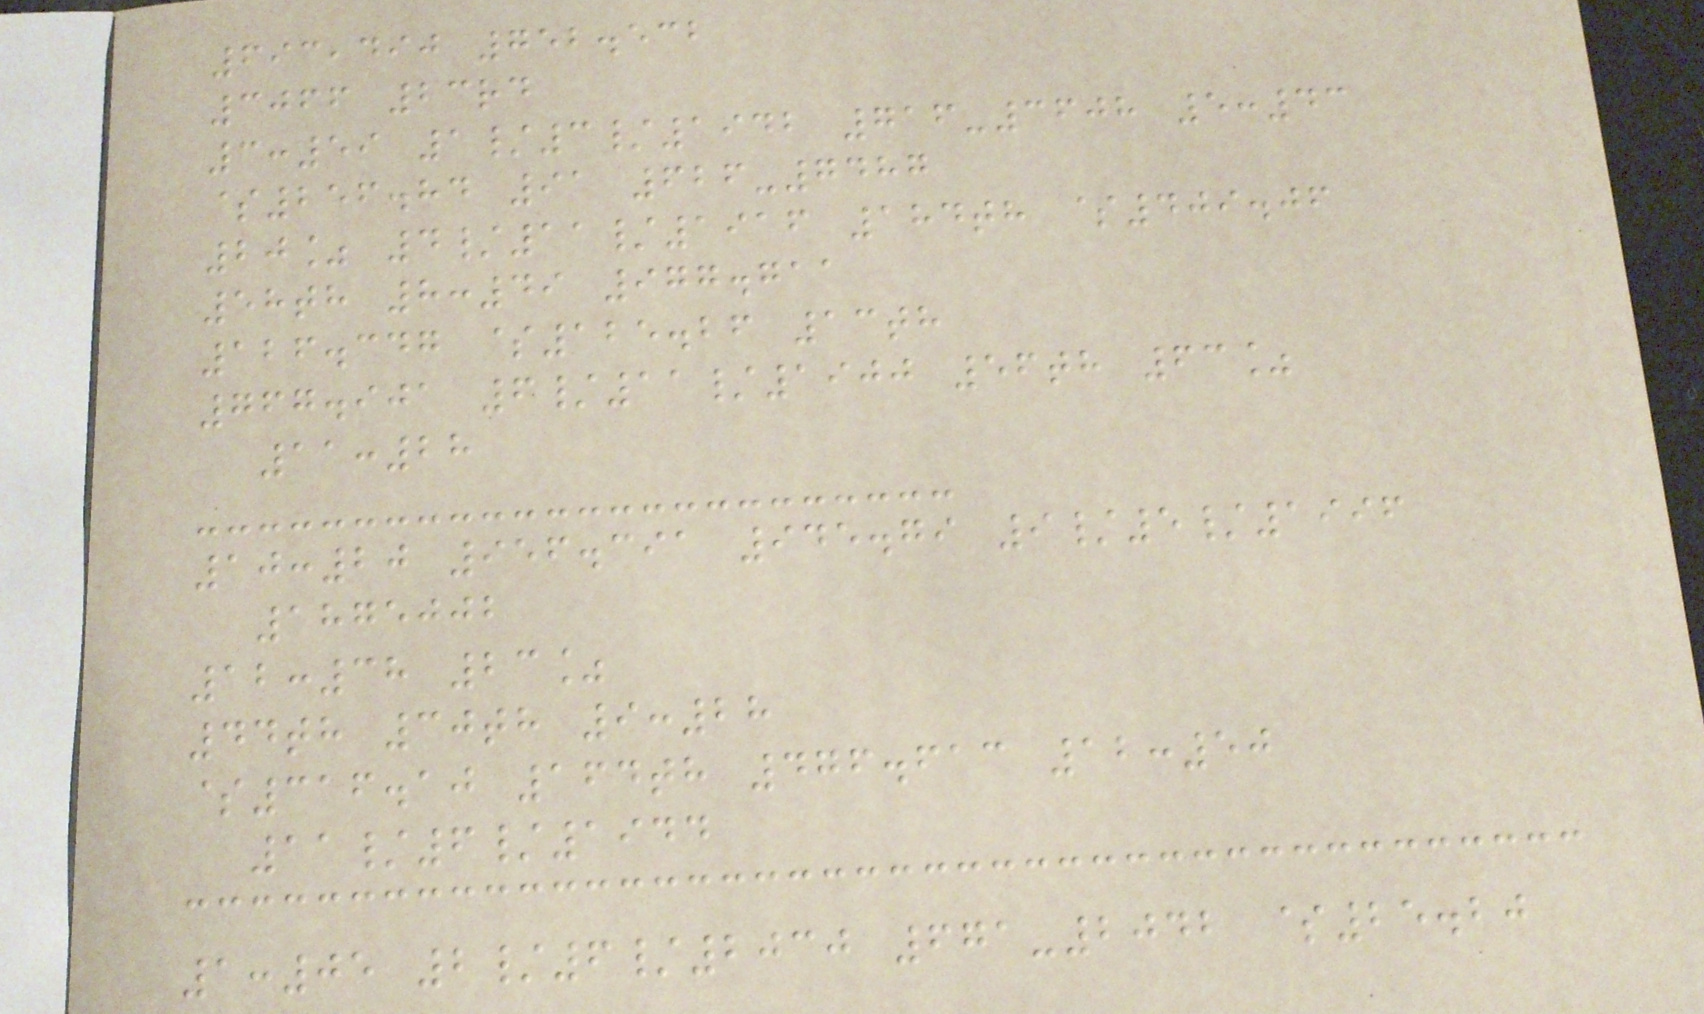693,490 752.532
3066 23rd
3:59 1/3/1942 716-3608 5:43
$256.84 91 626-7487
20% 4/11/1916 184th $409.06
58th 8:49 977.711
126.347 $125.26 13th
767.901 6/11/1900 56th 63%
11:28
10:20 956.391 945.79 9/5/1996
1875002
12:38 23%
44th 30th 9:28
$316.10 164th 476.613 12:50
11/6/1944
1:05 2/6/2030 671-2042 $25.20
